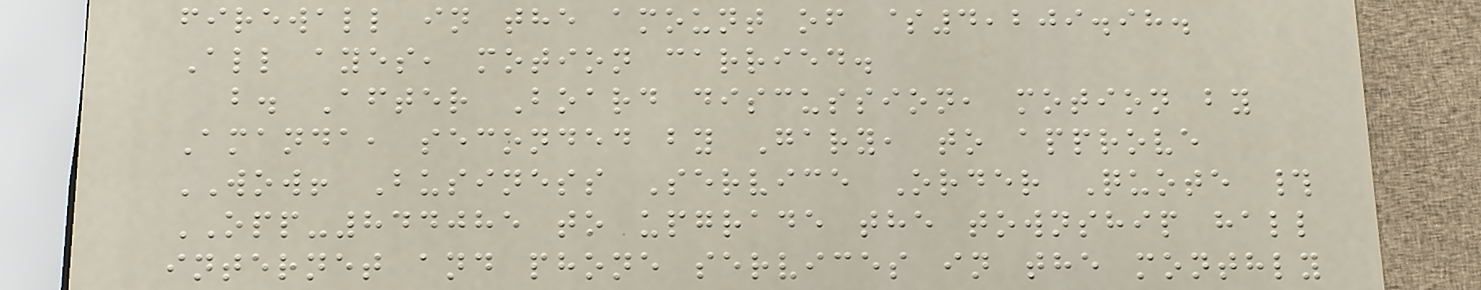firewall in the amount of $4,209.98.
All ayes, motion carried.
b. After Board discussion, motion by
Amanda, seconded by Gary, to approve
WOW! Business Service Order Quote #
OPP-844085 to upgrade the township hall
internet and phone services in the monthly
